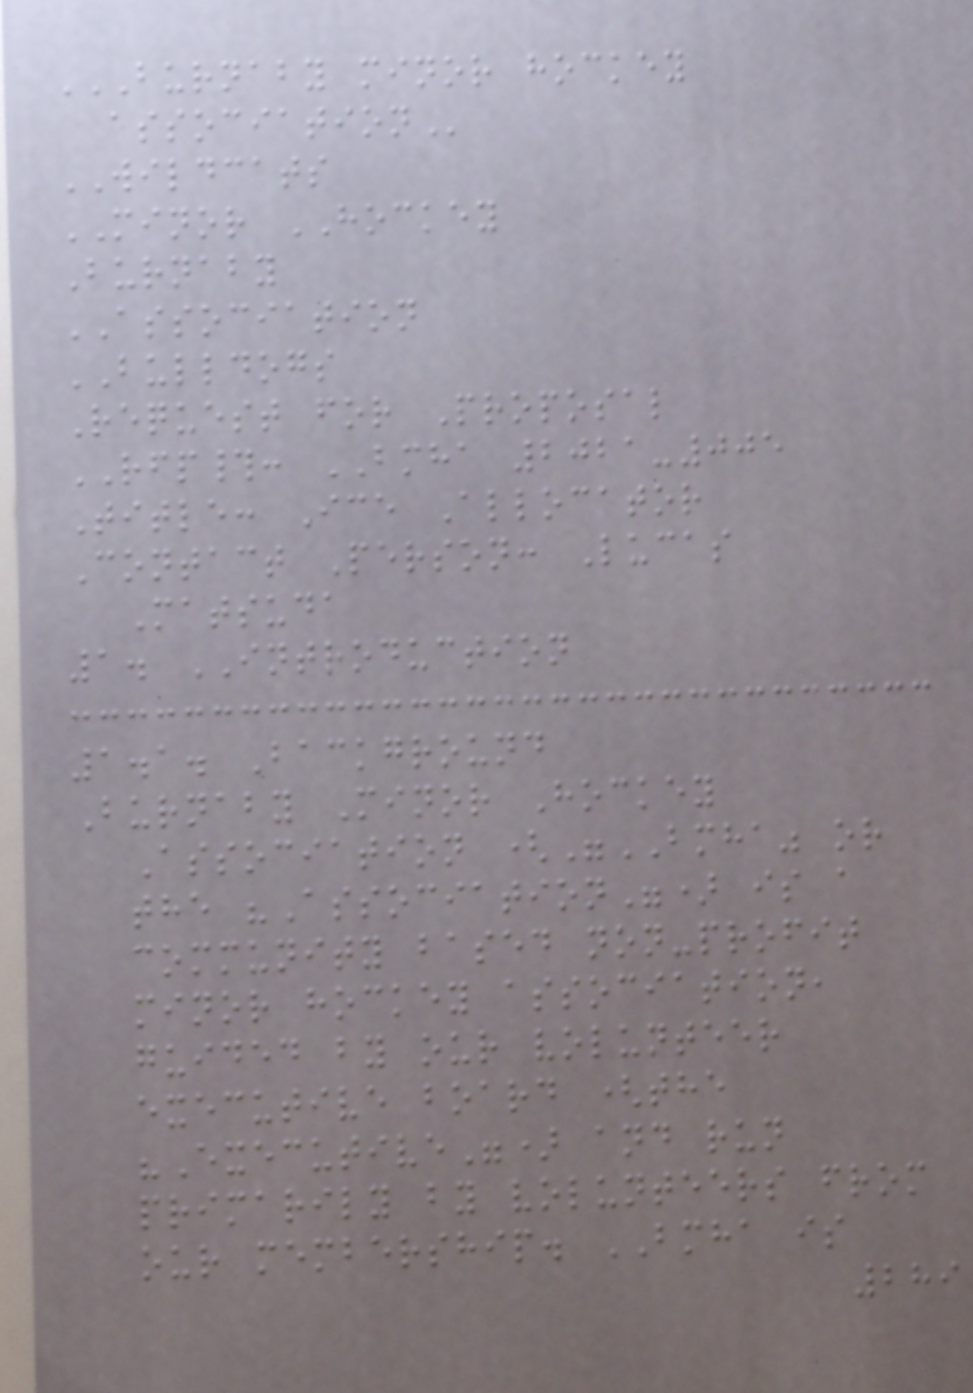BURNABY MINOR HOCKEY
ASSOCIATION
WILDCATS
MINOR HOCKEY
Burnaby
ASSOCIATION
BULLDOGS
Request for Proposal
RFP#: BMHA 2021-005
Title: Ice Allocator
Contact Person: Lucas
Matsuda
1. INTRODUCTION
1.1. Background
Burnaby Minor Hockey
Association ("BMHA" or
the "Association") is a
community based non-profit
minor hockey association,
guided by our volunteer
executive board (the
"Executive") and run
primarily by volunteers from
our membership. BMHA is
289
